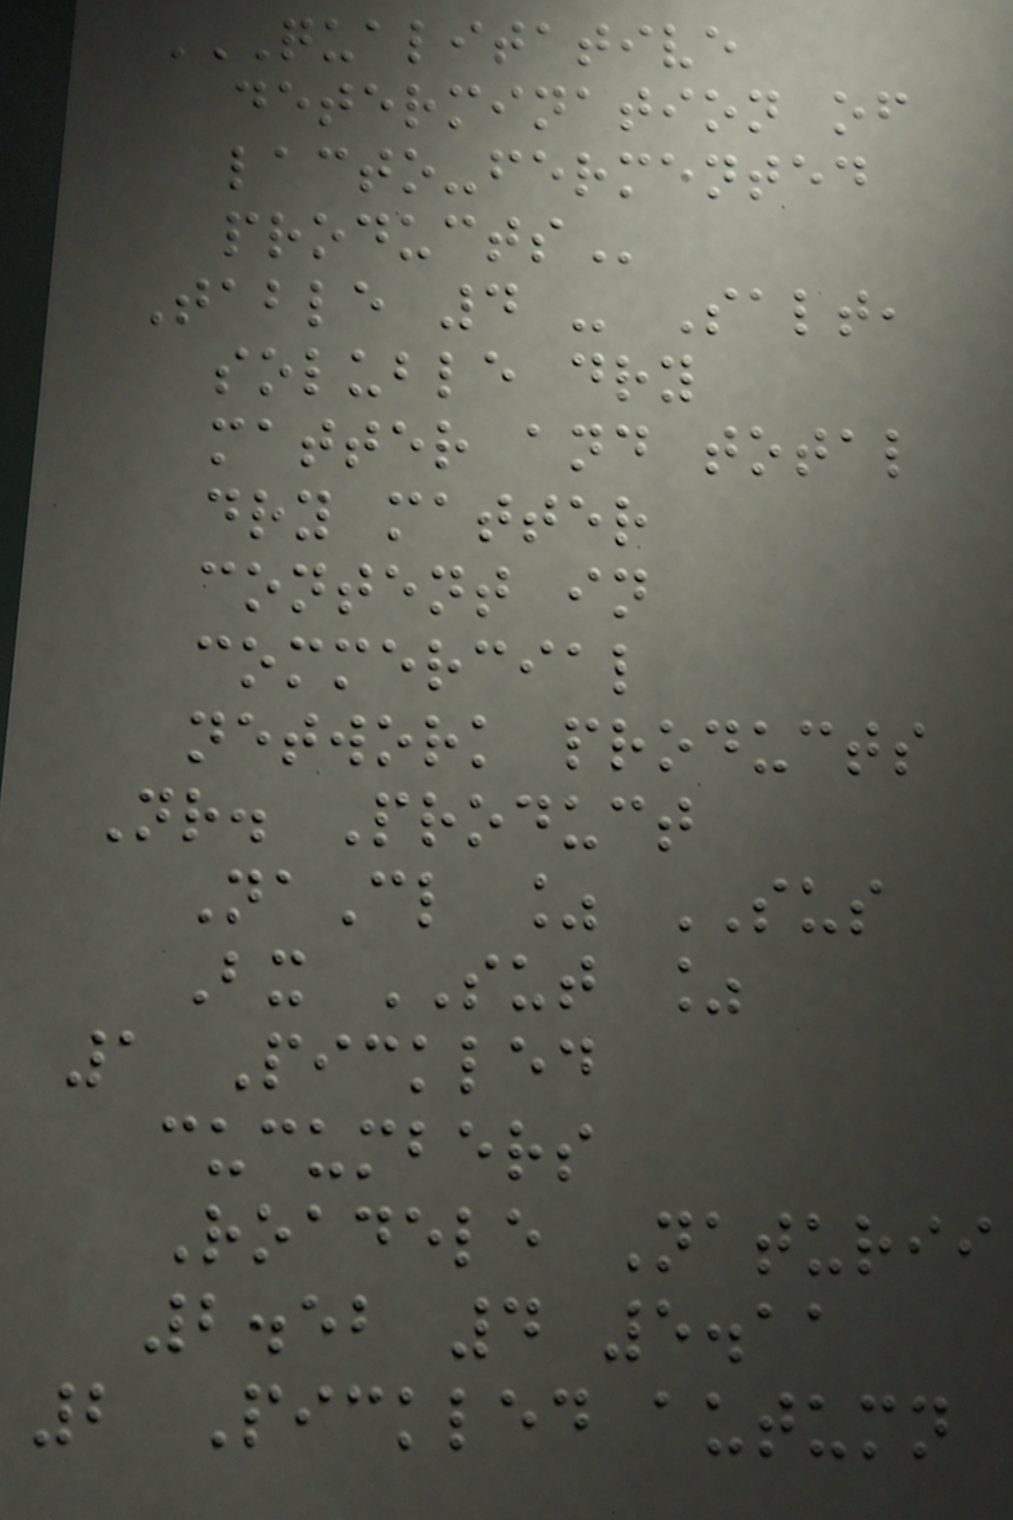QUALITATIVE
DETERMINATION OF
LACTO-FERMENTED
PRODUCTS
Table 4 - Salt,
soluble dry
matter and total
dry matter
content in
commercial
network products
Nr. Product
NaCl % SUS
Bx SUT %
1 Pickled
cucumbers
Roadele Naturii
2.52 4 5.11
2 Pickled autumn
